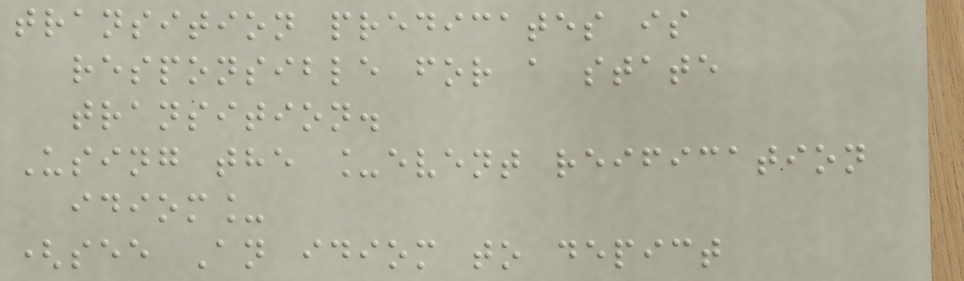transition predicates is
responsible for a state
transition.
Using the _event reification
idiom_
(see An idiom to depict
